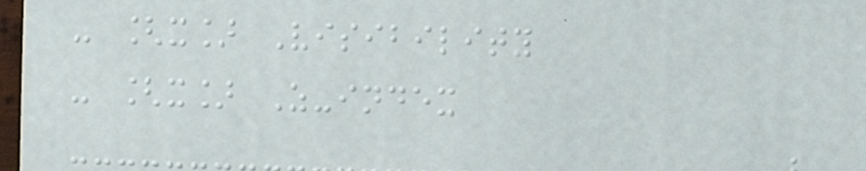- [x] Visibility
- [x] Z-index
